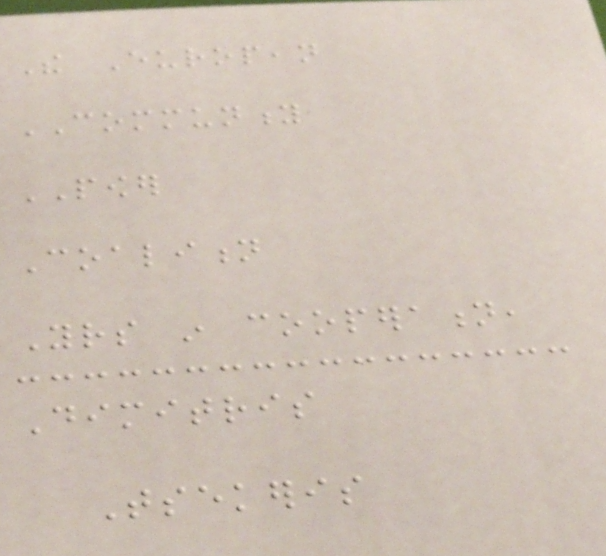The European
COMMUNITY
POWER
Coalition
Yours in cooperation,
Dimitris
Tsekeris
